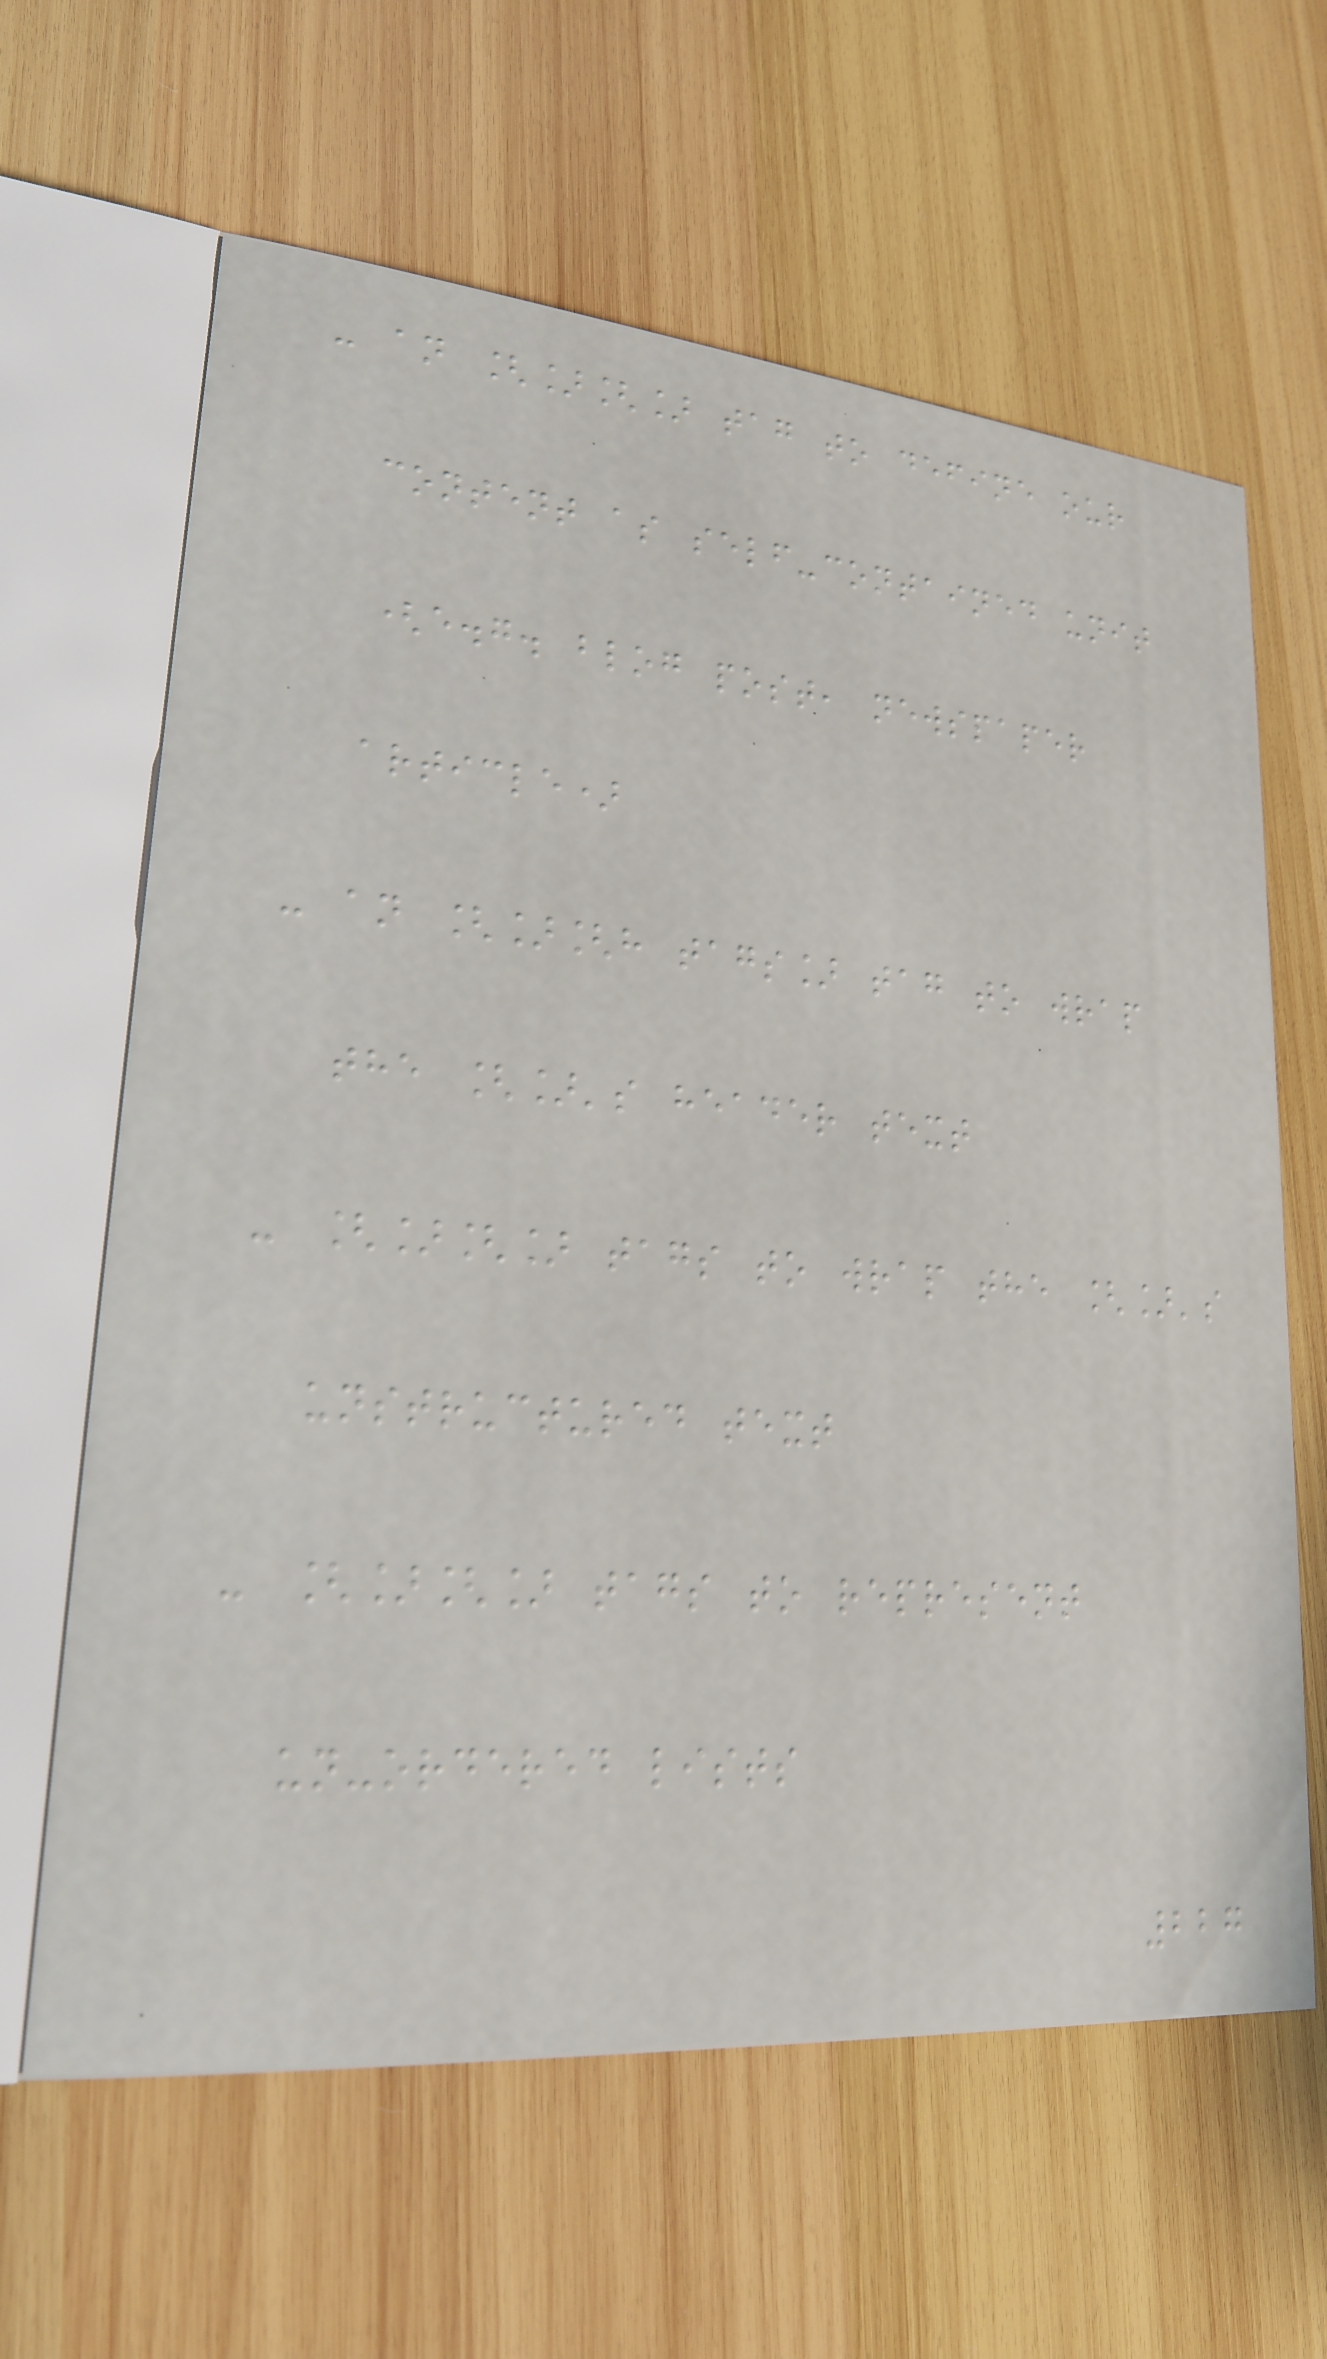- an [][] tag to define our
content as self-contained unit
(e.g. blog post, newspaper
article)
- an [][h tags] tag to wrap
the []'s header text
- [][] tags to wrap the []'s
unstructured text
- [][] tags to represent
un-ordered lists
227
